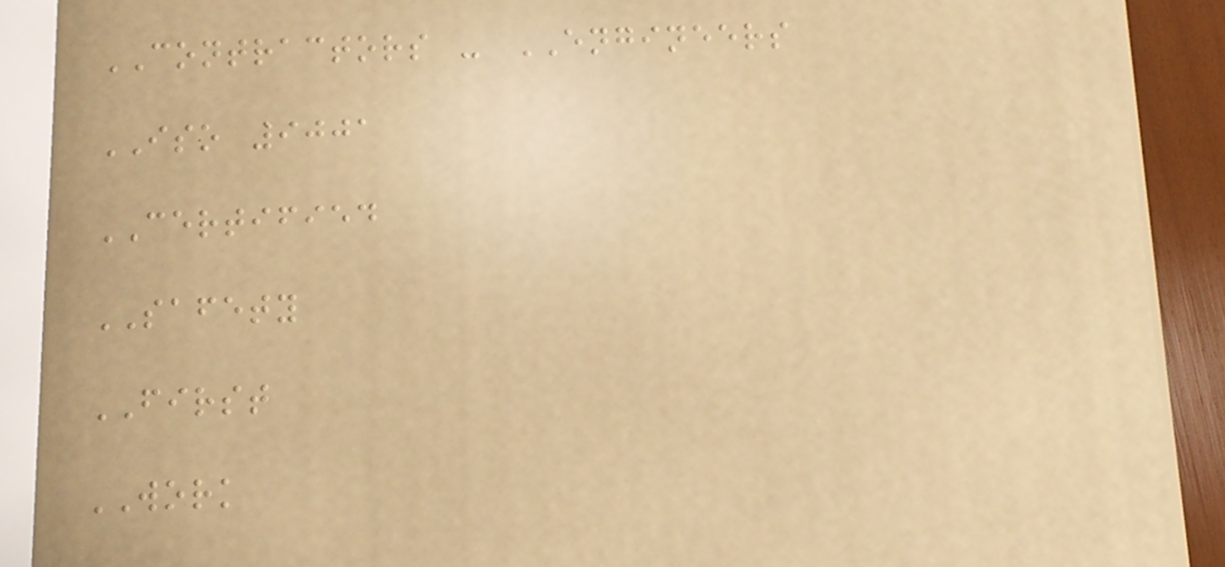CONTRACTORS - ENGINEERS
ISO 9001
CERTIFIED
SAFETY
FIRST
WORK
